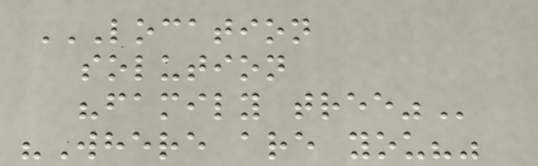LOCATION
SOLUTION
"FAMILY TREE"
"Where are you?"
